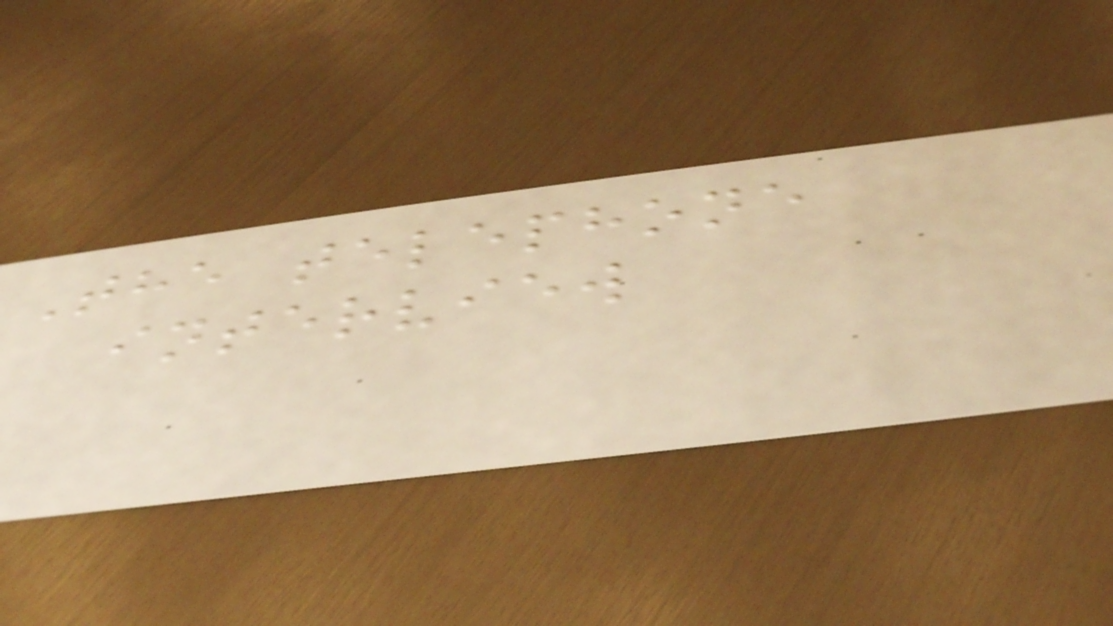The telephone
interview
